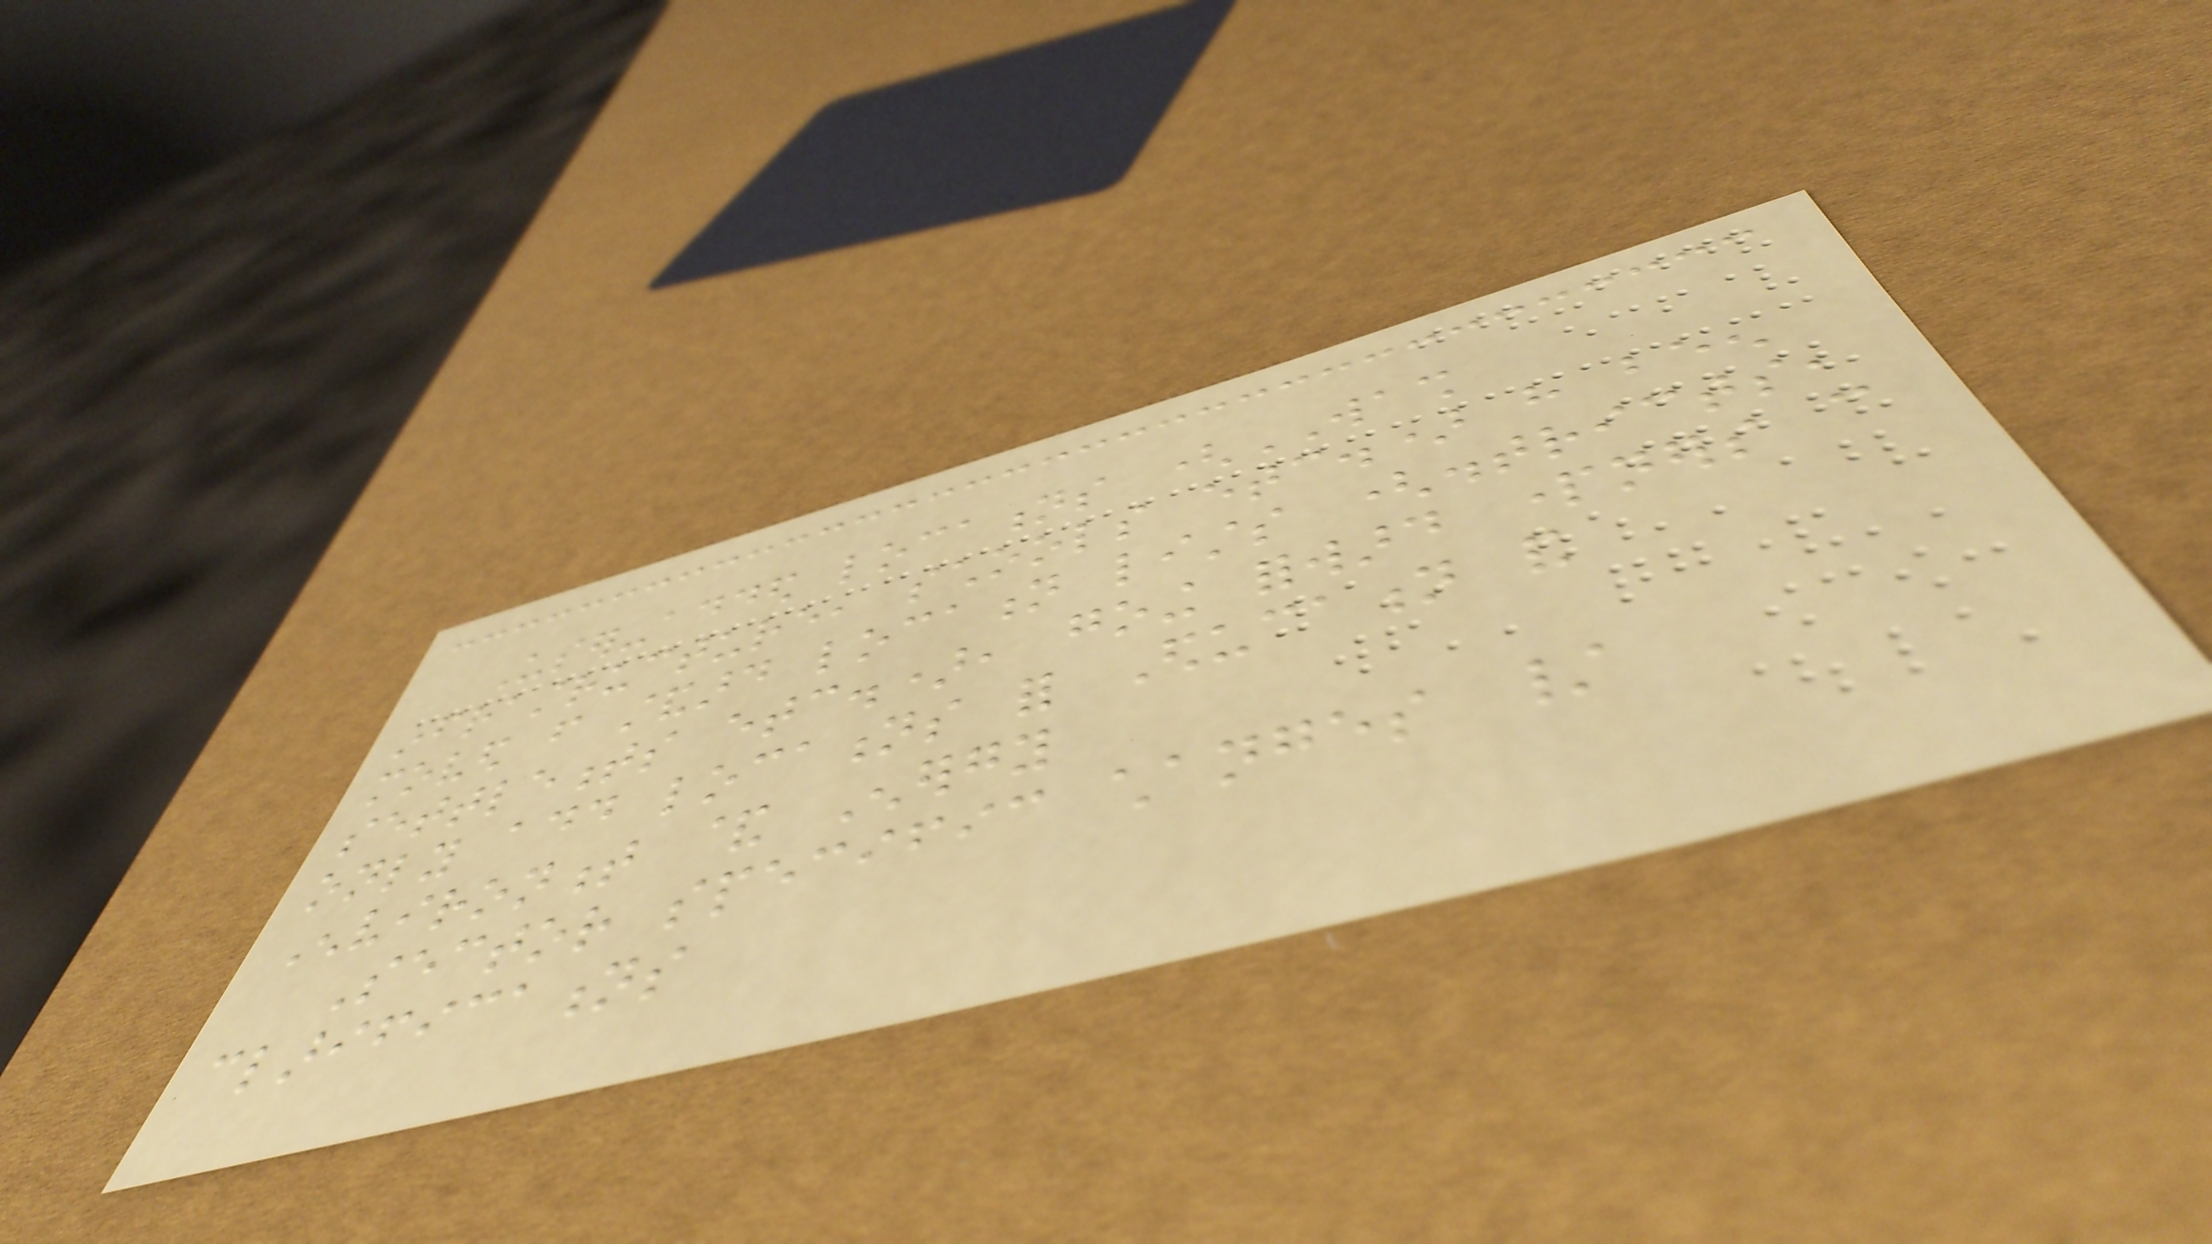User-added locations (WASH
infrastructure, schools etc.) have been
moved from standard location lists (districts,
settlements etc.), going forward partners can
only add locations for Education and
Environment & Energy
Sector specific changes /
clarifications
